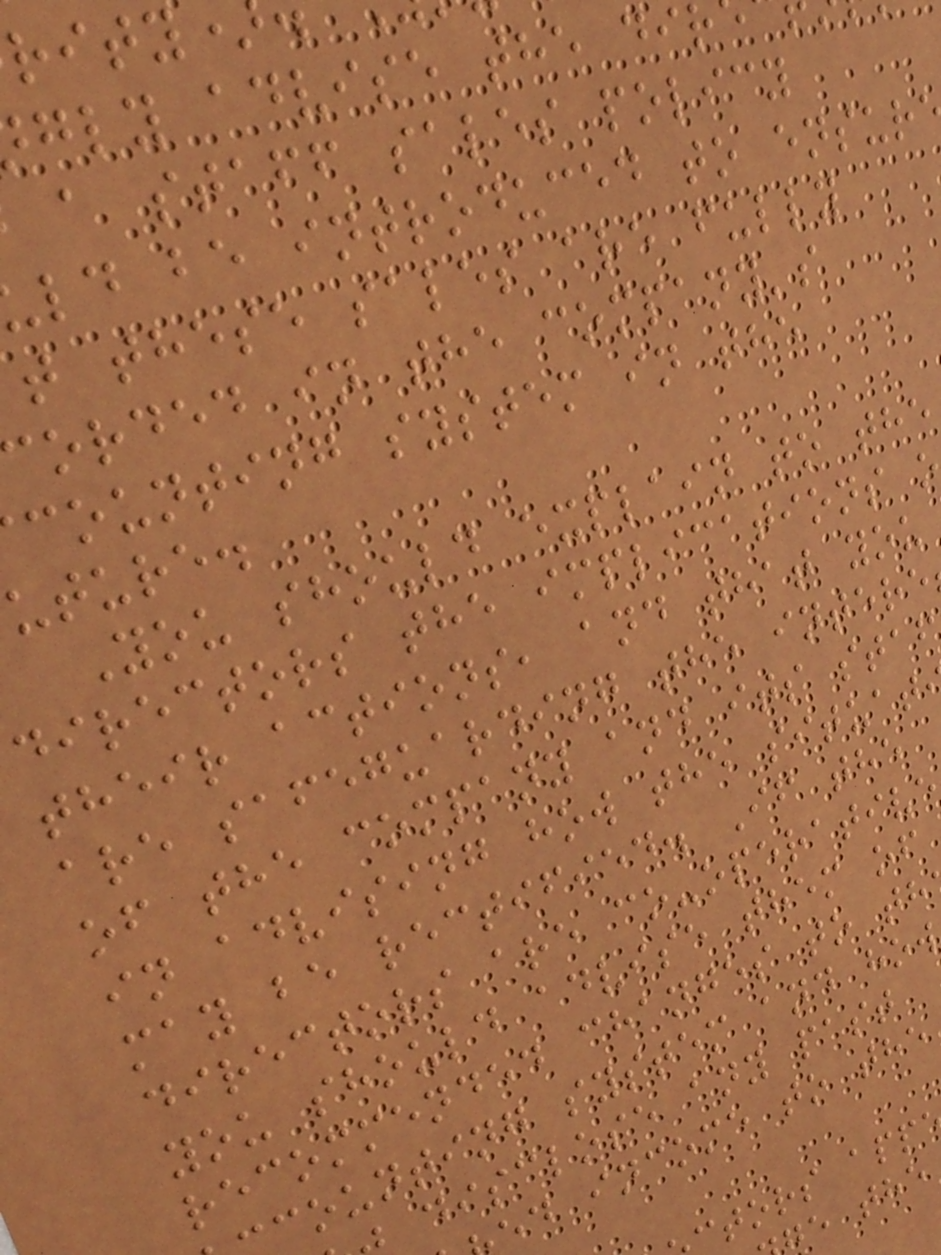gly advise the dir
a staff sales policy
ld be introduced to ensur
t these sales are fully
orded in the company's
counting system in the
uture.
You should explain to the
directors the implications o
their actions, and that you
are safeguarding the intere
of the company and its staf
in advising how the situat
may be rectified. If the
directors are co-operative
you should advise them of
recommended changes to th
counting system and how
disclose any past
ed income to the
tors app
